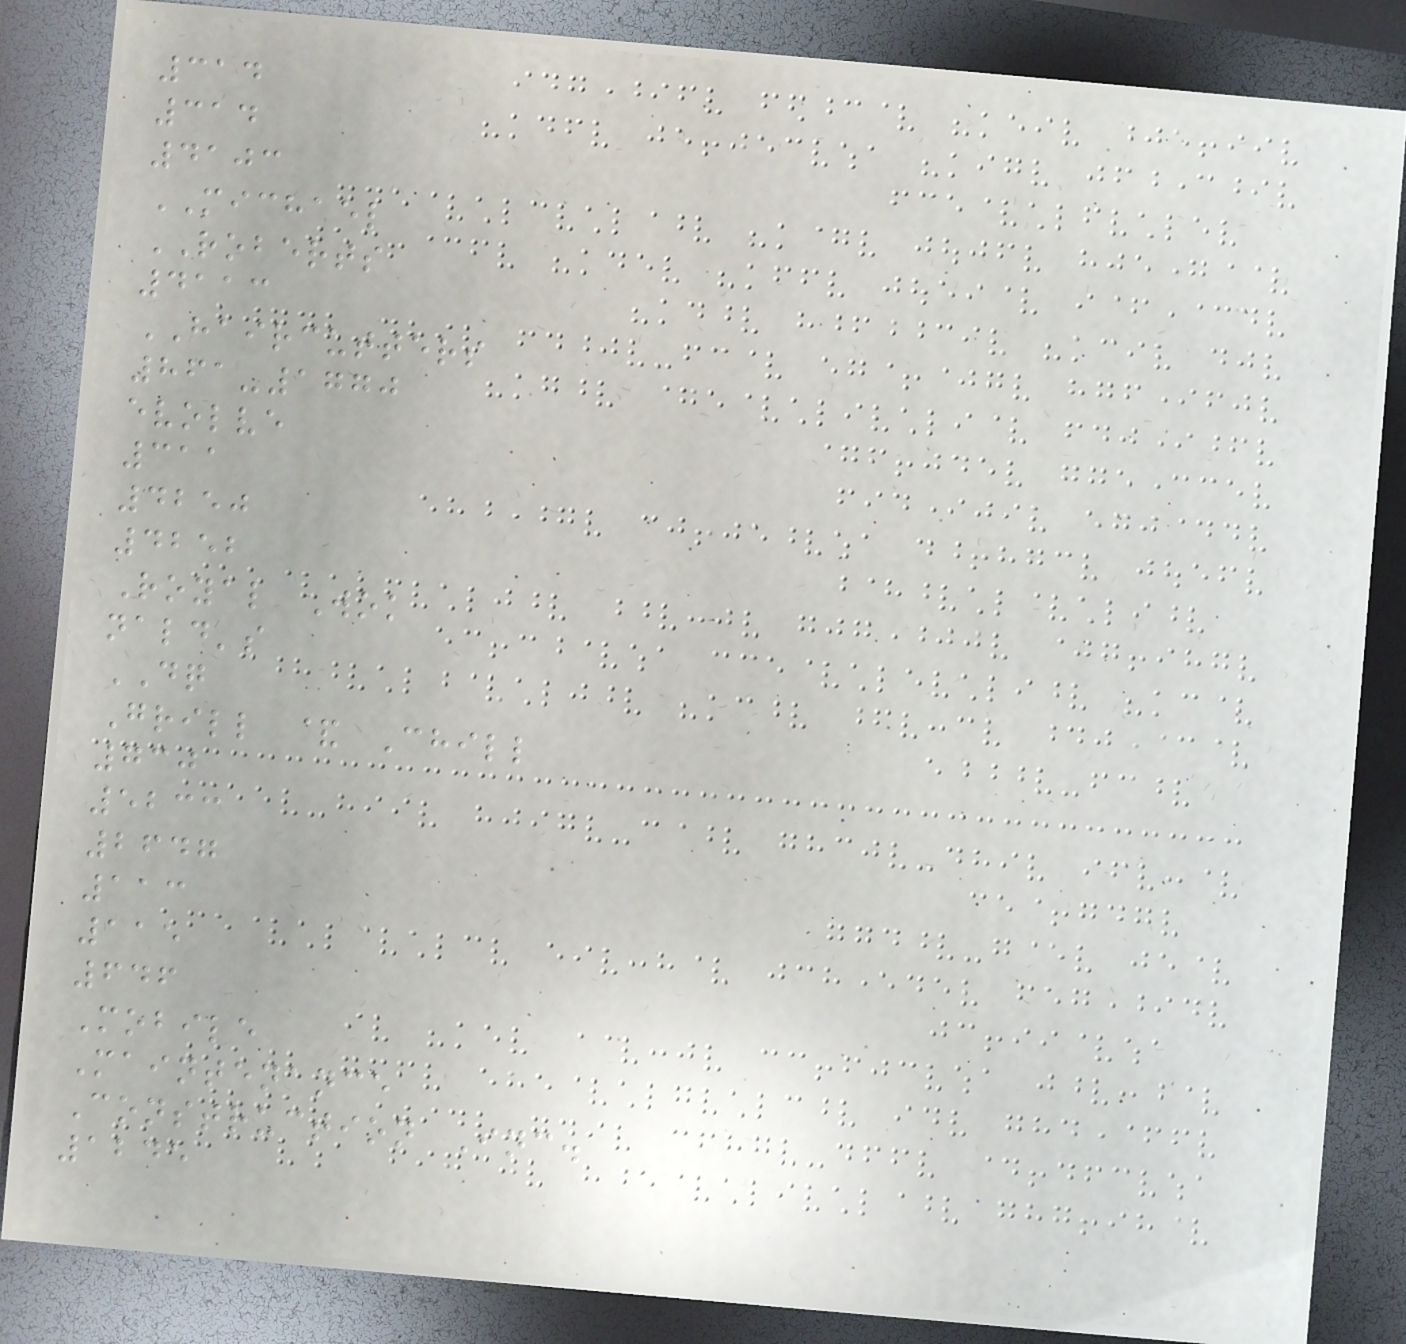314
314
4103
MICHAEL
ROBERTS
4113
HAIRCUTTERS
861-1770
evolve
311
4250
4252
Royal Wok
nald's
DQ
Grill & Chill
730
5233
2647
113
115
646
Mobile
Maintenance
Construction Inc.
1245
